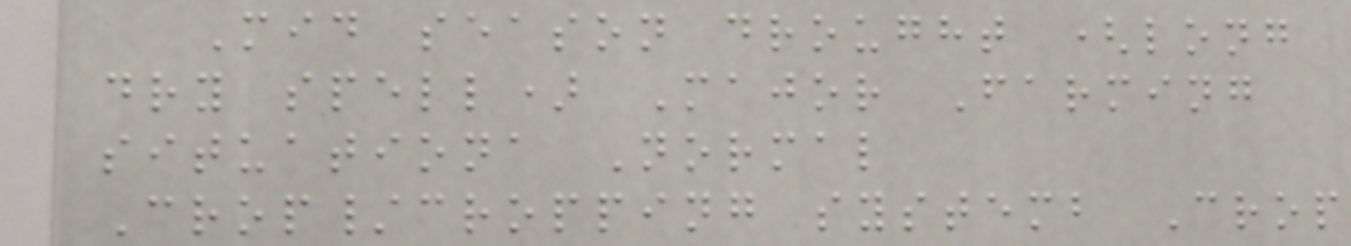Mid season drought (long
dry spell) Major Farming
situationa Normal
Crop/cropping systemb Crop
